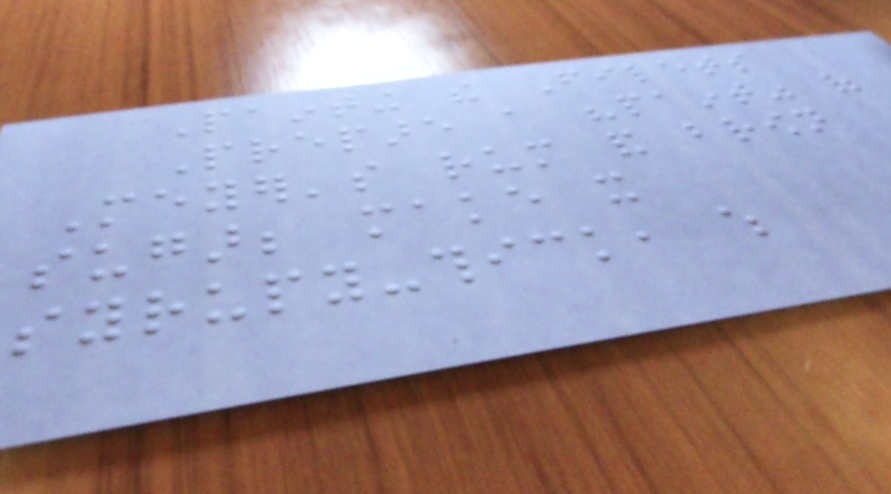Painting the Filets
Prepare a "paint" of
Meyer's rum and brown
sugar; make it
syrupy-thick, which
